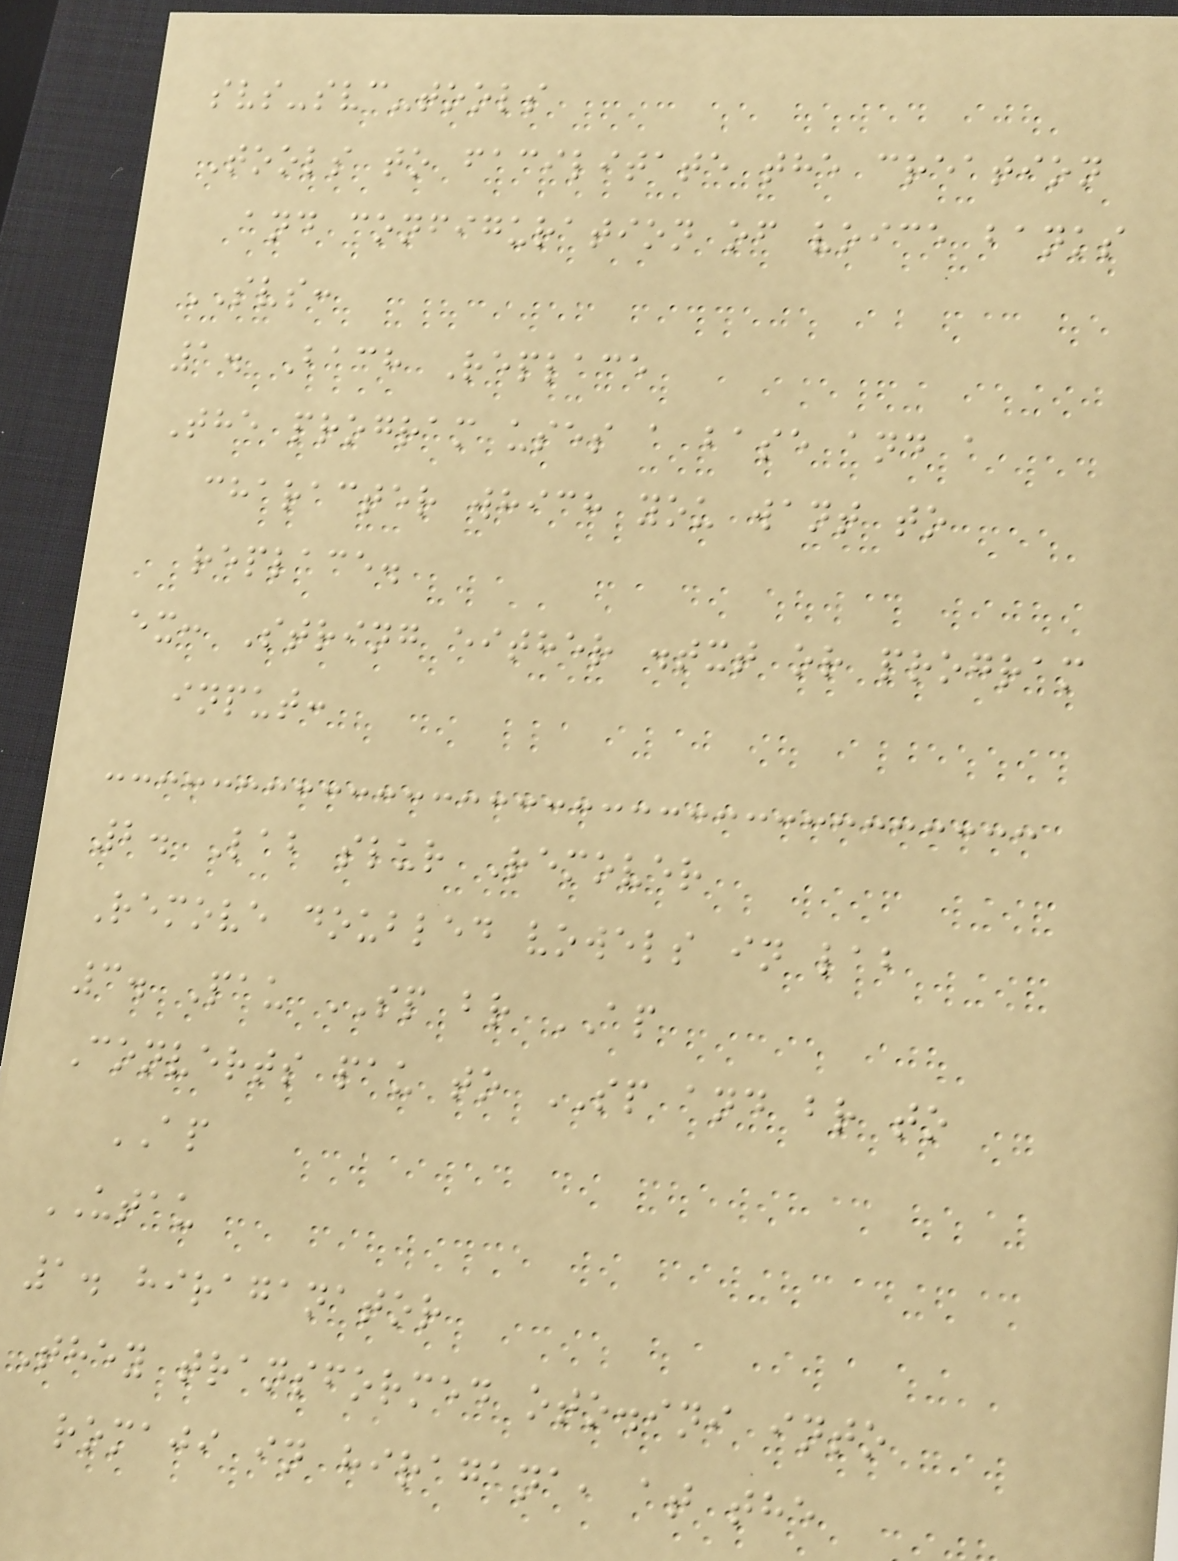svs-svc-tools
Tools to facilitate the creation
and configuration of voice banks
SVS:
1. Bach Replace
The program uses a base and a
character which you want to
replace.
ex: String either .txt or program
input:
2. Lab slur Remover
Remove doubled vowels in lab
3. Pau SP br AP
Converts pau to SP and br to
AP
UTAU
1. hiraganator
They transformed oto.ini into
romaji in hiragana, at the
